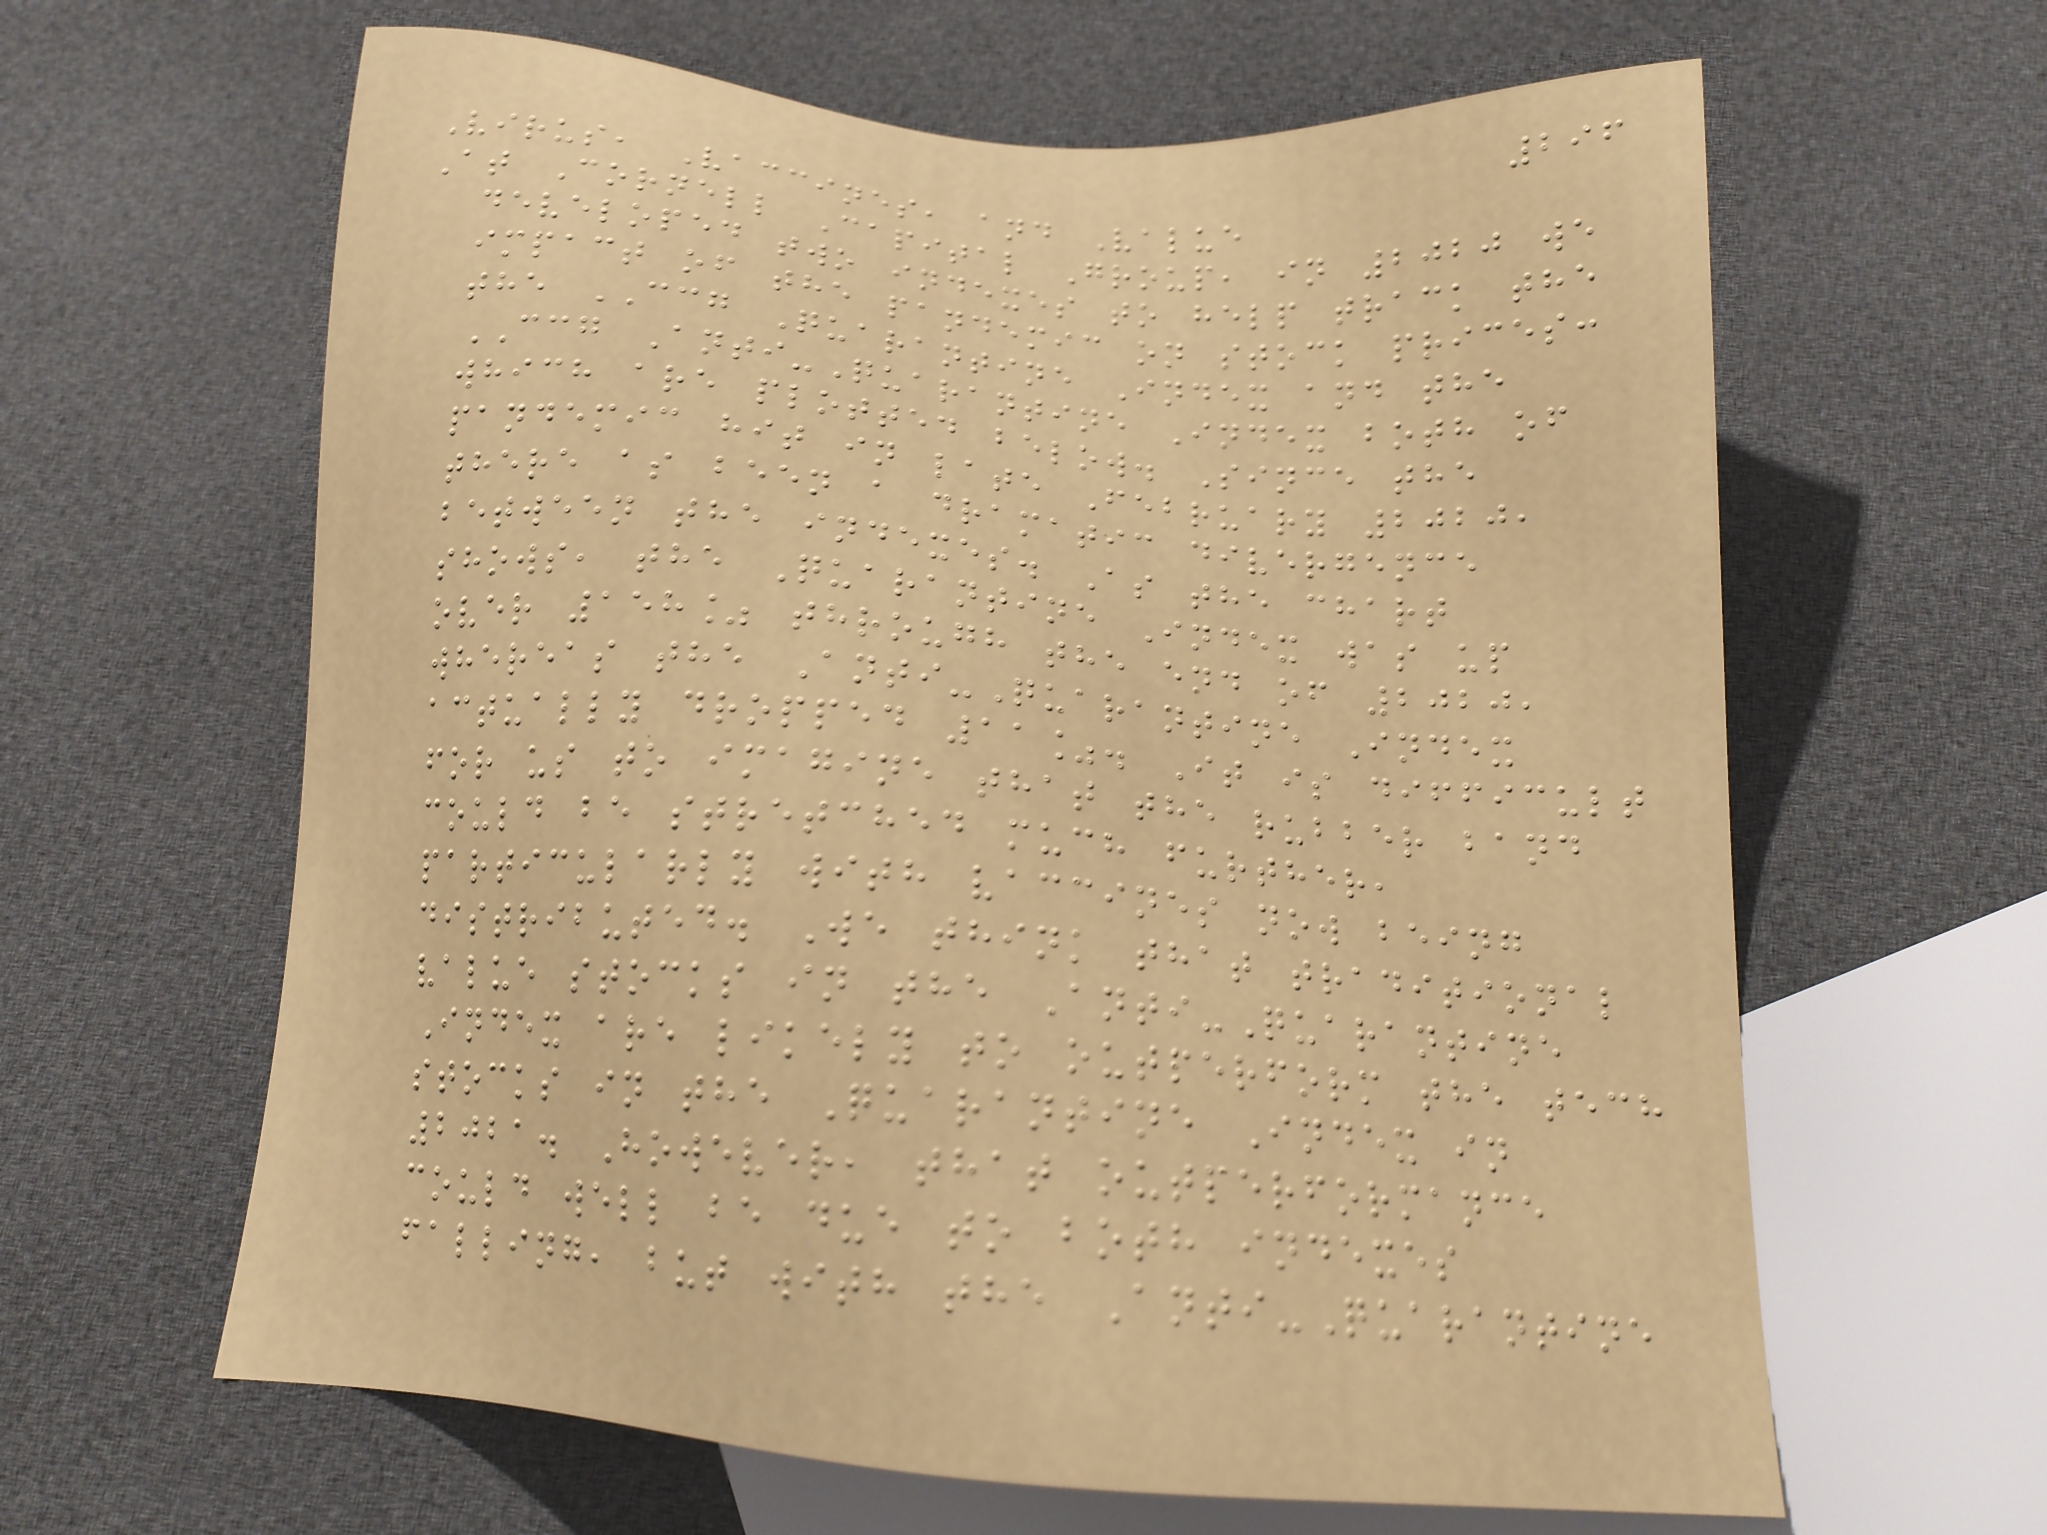296
Virus, Vaccines, and Value
At Cornell Capital Group, in 2020 we
developed two indexes to help track the
impact of the pandemic on stock prices:
the CCG Quarantine Index and the
CCG Anti-Quarantine Index both of
which are plotted below. Since the
pandemic hit in late February 2020,
there as been a dramatic divergence
between the indexes. As the chart
shows, the Quarantine Index was up
over 158% through the end of 2020,
whereas the Anti-Quarantine Index
actually dropped 11%. It is difficult
for us to imagine that the rubber band
could be stretched much further,
particularly with vaccines now being
distributed. We think that traditional
value stocks in the Anti-Quarantine
Index are likely to outperform the tech
stocks in the Quarantine Index in
2021. However, that outperformance
could well be due to both indexes
falling, but with the Anti-Quarantine
